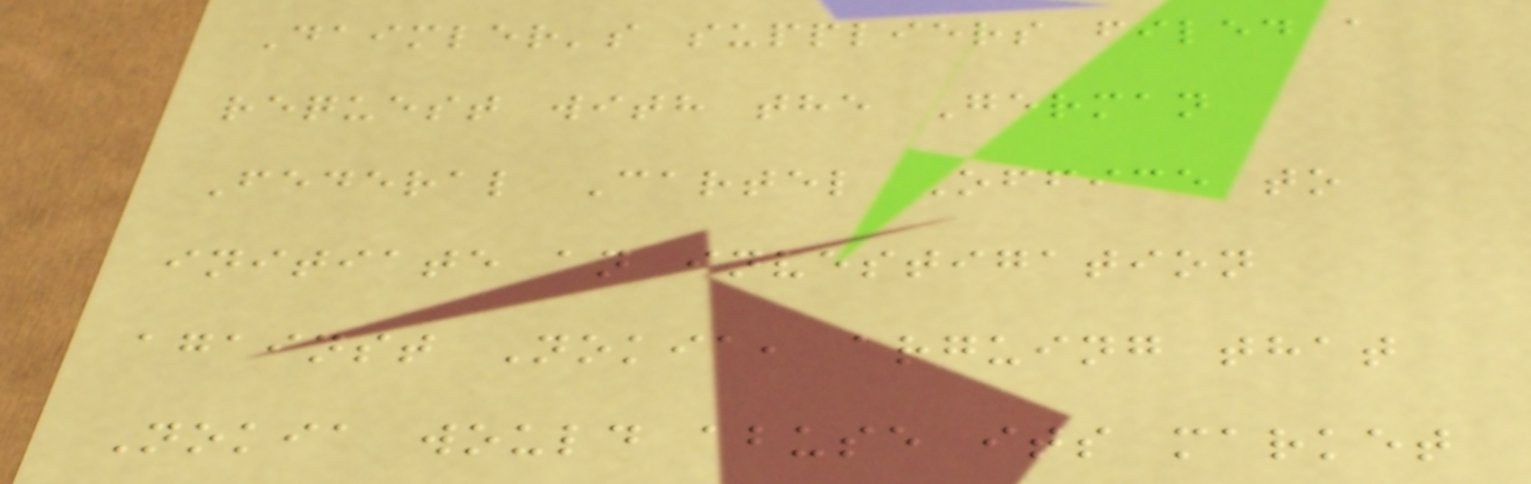Daimler's suppliers filed a
request with the German
Federal Cartel Office to
initiate an investigation
against Nokia, arguing that
Nokia would abuse its market
